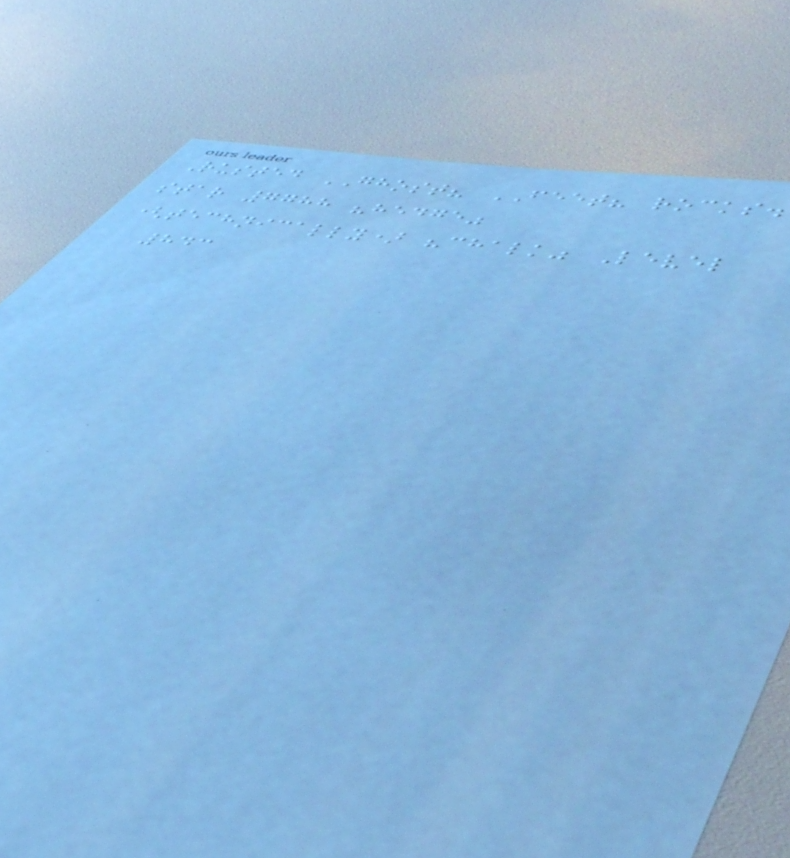Rusted GHOST? FEET? rocks.
star 7788 "hedge"
(technically) "chalk" Level
843
